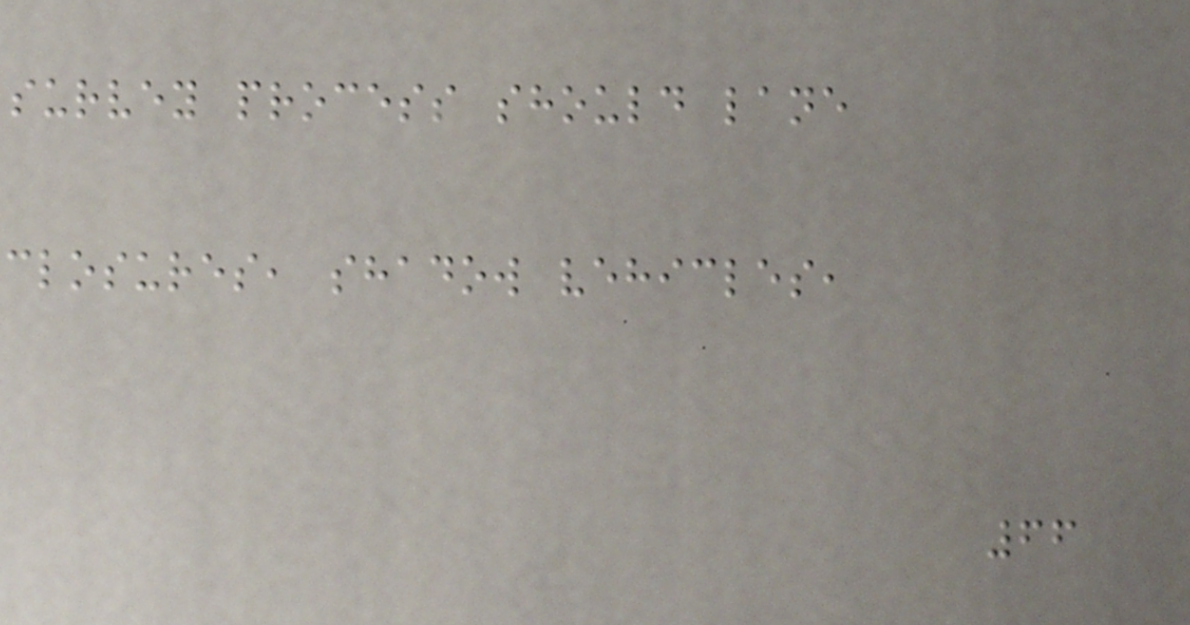survey process should lane
closures, shadow vehicles,
66
